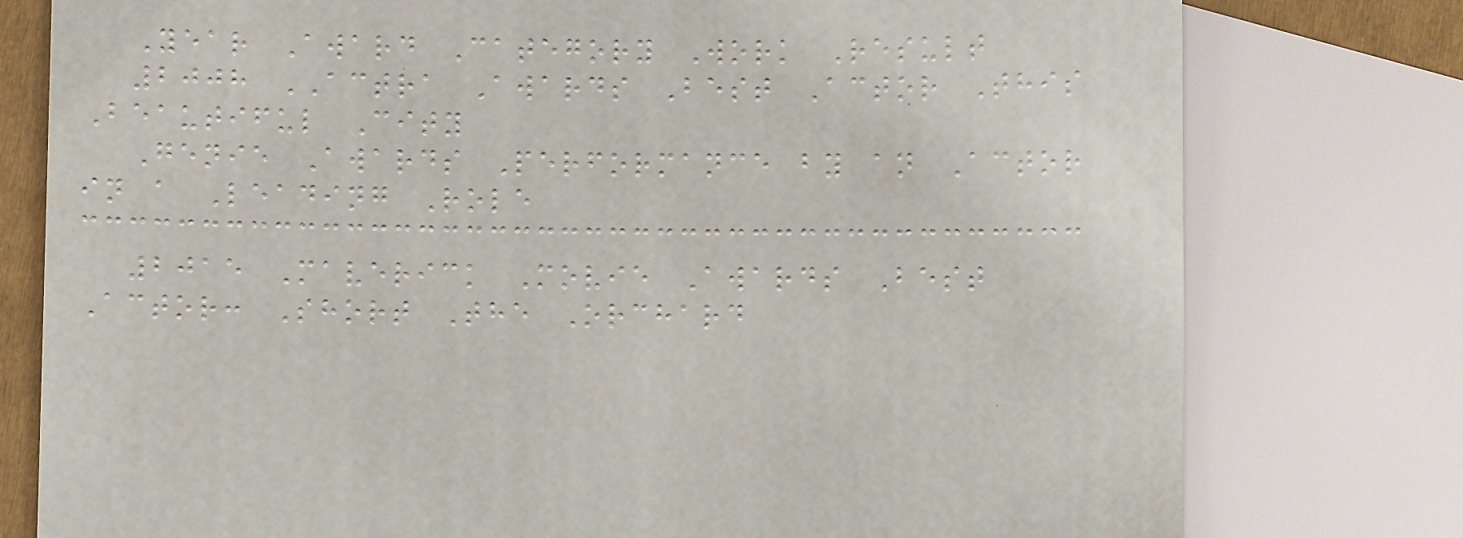Year Award Category Work Result
2008 ACTRA Awards Best Actor This
Beautiful City
Genie Awards Performance by an Actor
in a Leading Role
2015 Maverick Movie Awards Best
Actor: Short The Orchard
